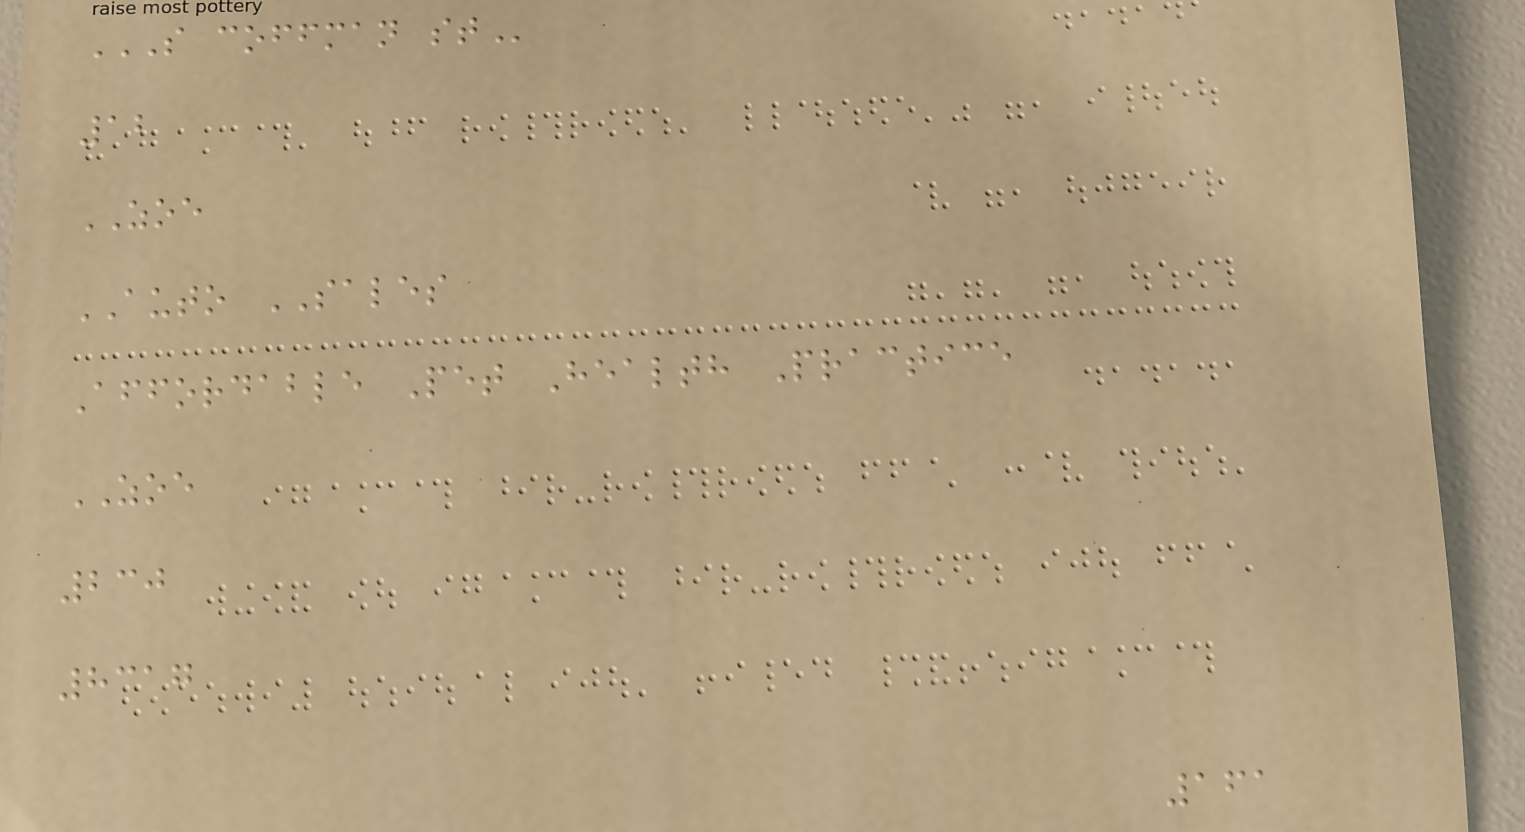S COFFMAN ST
12
ZOE
AUTO SALES
Affordable Pet Health Practice
ZOE
230
8317
161
